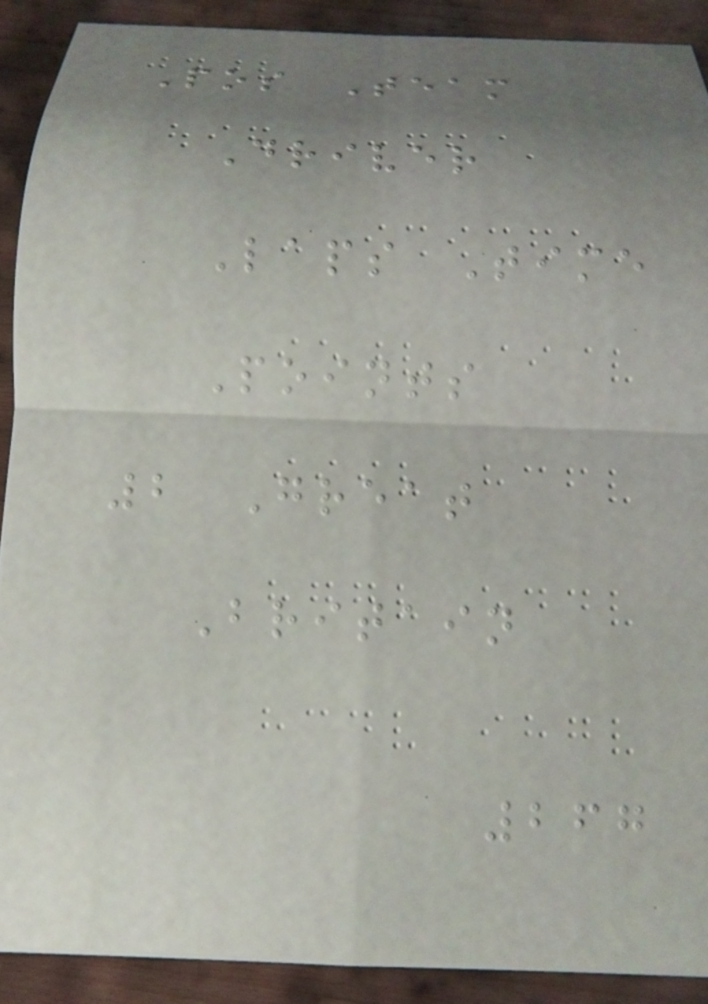Pos Team
Driver
Laps Time
Points
2 Great
Britain
267
